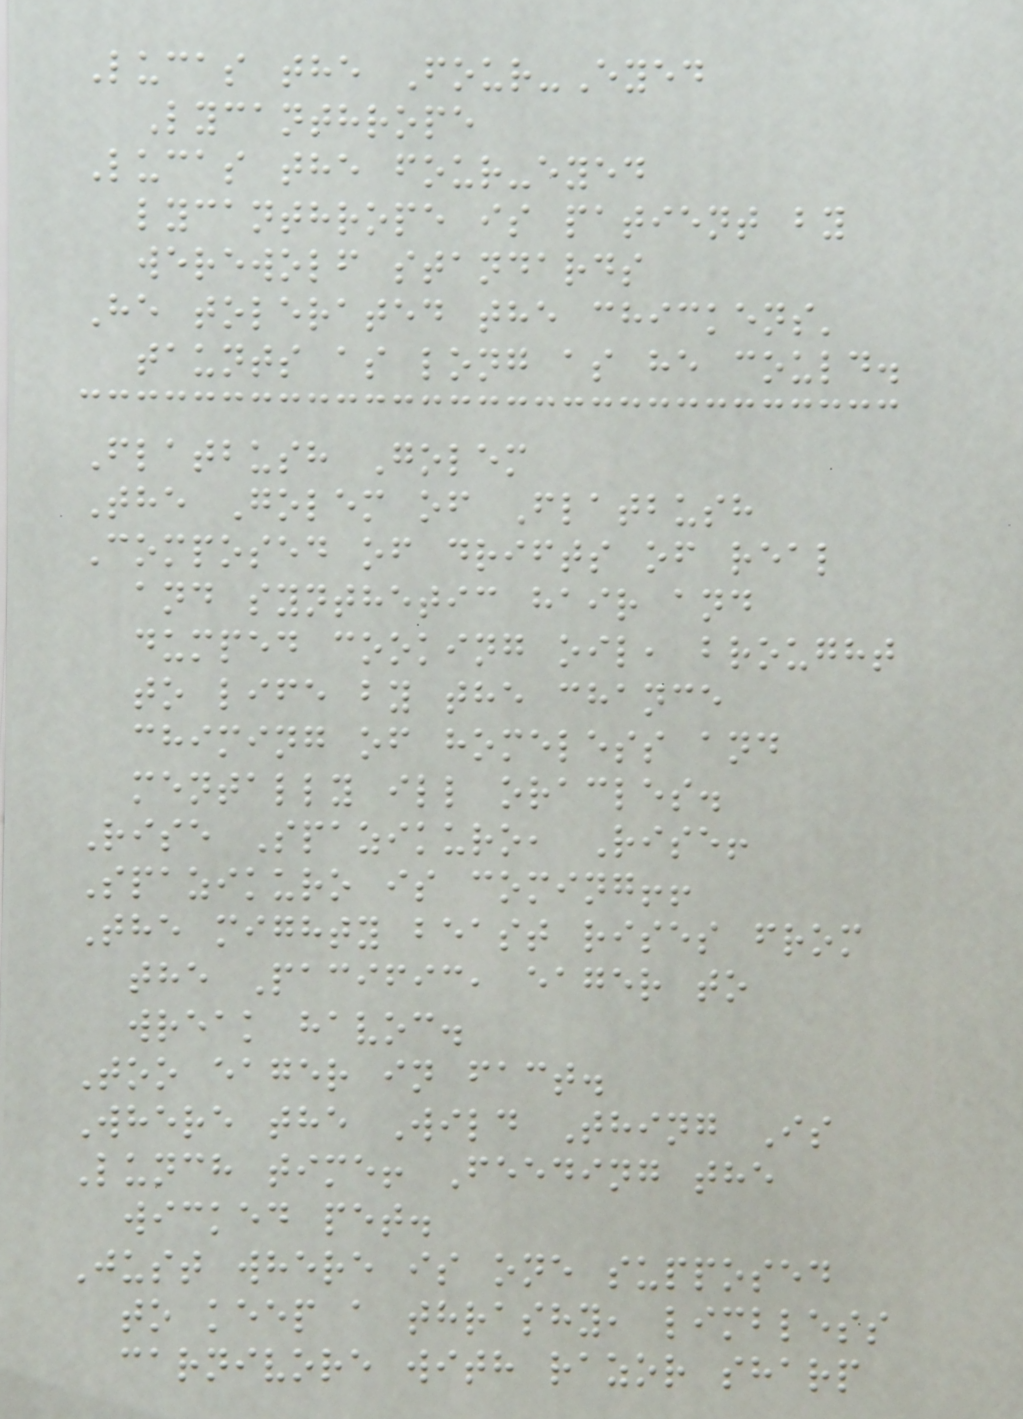Lucas the Four-Eyed
Lycanthrope
Lucas the four-eyed
lycanthrope is patient by
werewolf standards
He tolerated the chickens'
taunts as long as he could.
Flatbush Golem
The Golem of Flatbush
Composed of drifts of real
and synthetic hair and
dumped cooking oil, brought
to life by the chance
chiming of homeless and
mentally ill oracles.
Rise Spazikuro, Rise!
Spazikuro is coming!!
The mighty beast rises from
the Pacific, eager to
wreak havoc.
Too eager in fact.
Where the Wild Thing Is
Lunch time! Feeding the
wicked pet.
Just where is one supposed
to keep a thrashy, limbless
carnivore with razor sharp
